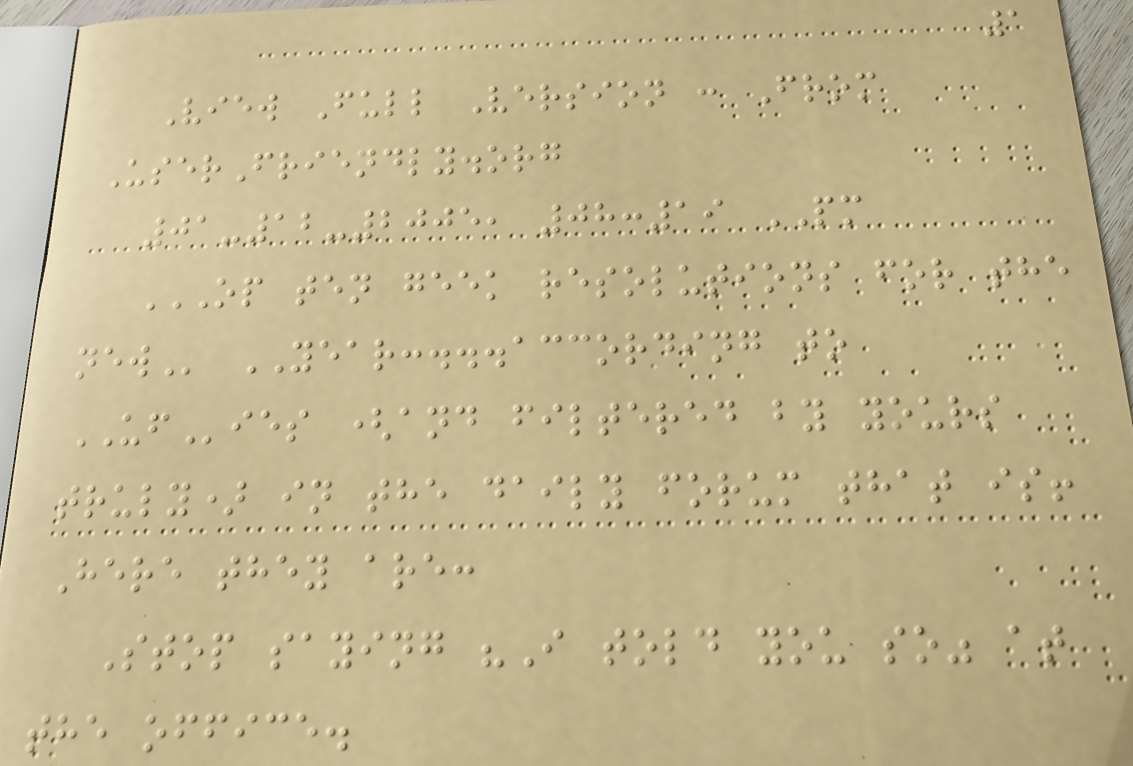1
View Full Version : From
UserFriendly.org
01-12-2005, 08:19 PM
OP TEN GEEK RESOLUTIONS FOR THE
NEW YEAR:...according to
UFies (and filtered by yours
truly) in the daily forum that is!
Here they are:
Stop saying "I told you so" at
the office.
